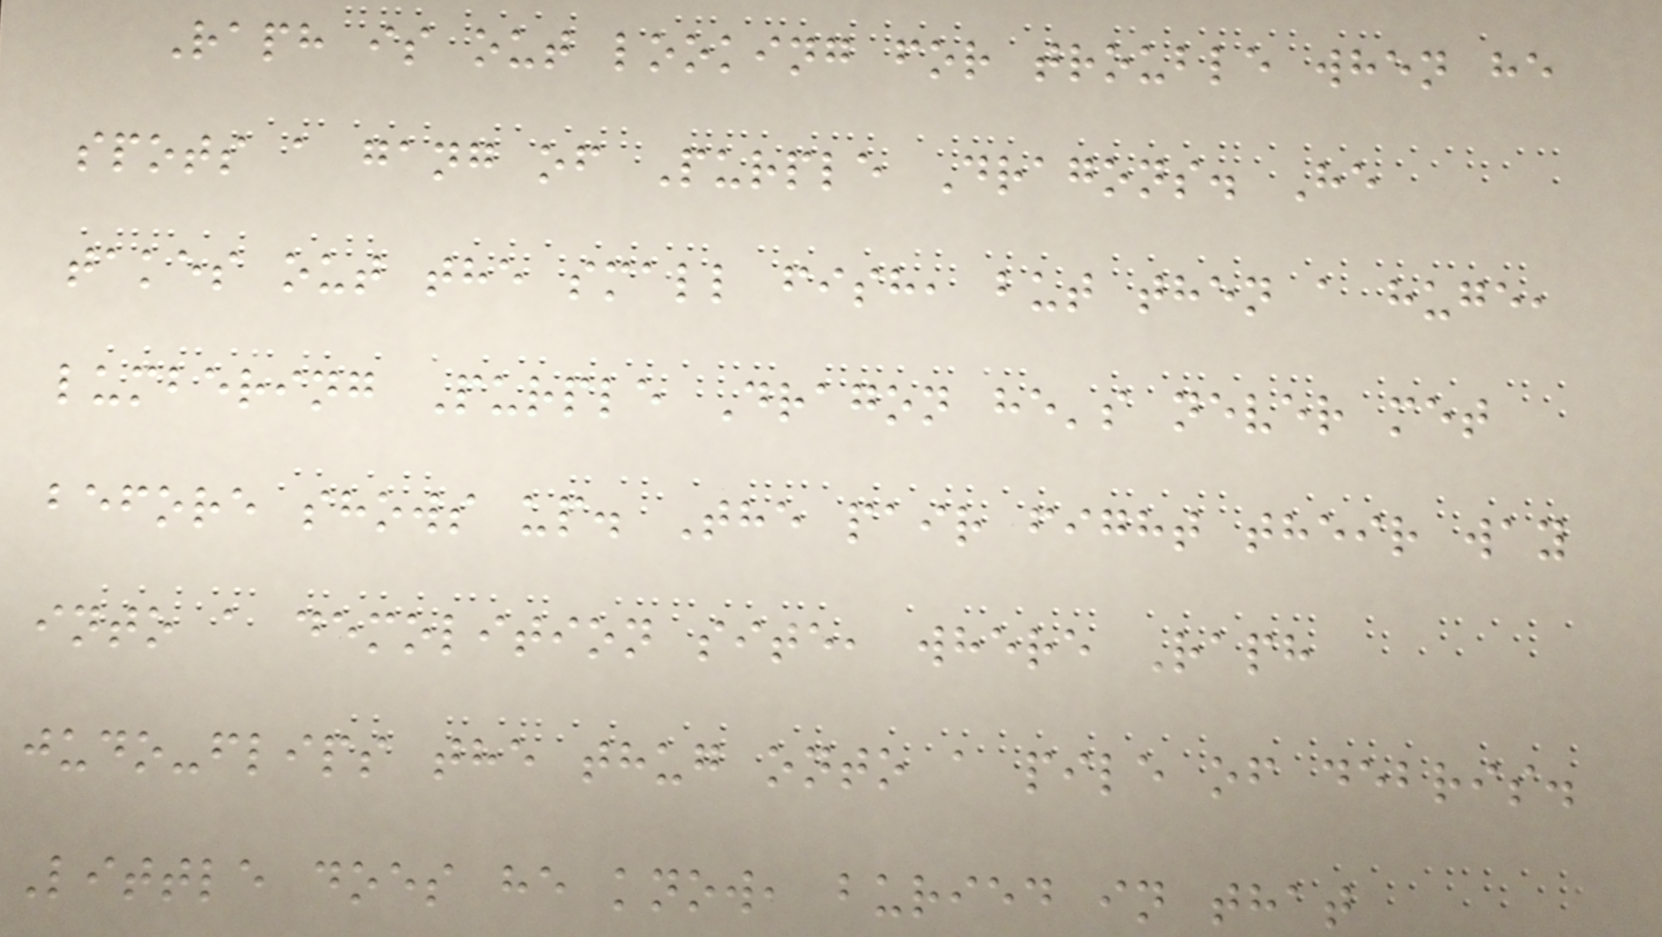Raph is out looking for trouble when he
spots a gang of Purple Dragons. He
takes out the small fish, but then a huge,
lumbering Purple Dragon he's never met
before shows up. The pair fight their way
into a demolition site, where Raph
judo-flips the thug onto a pile of debris.
Little does he know, buried in that
